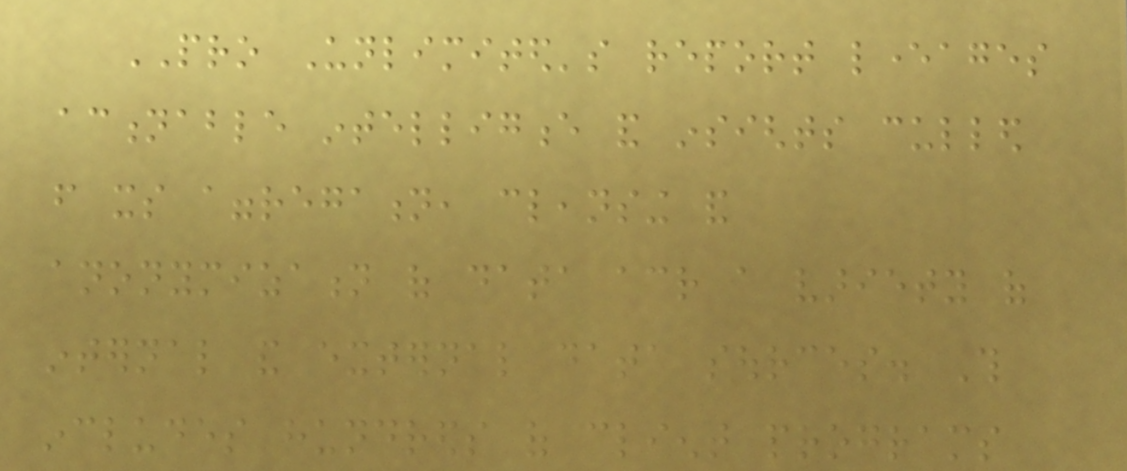PRO Unlimited's report leverages
actionable intelligence and insights culled
from its aggregation, cleansing and
anonymization of data across a variety of
internal and external data sources. This
includes hundreds of client programs
